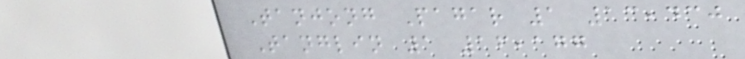Tanjong Pagar 1 13,430
Tanglin 1 16,177
